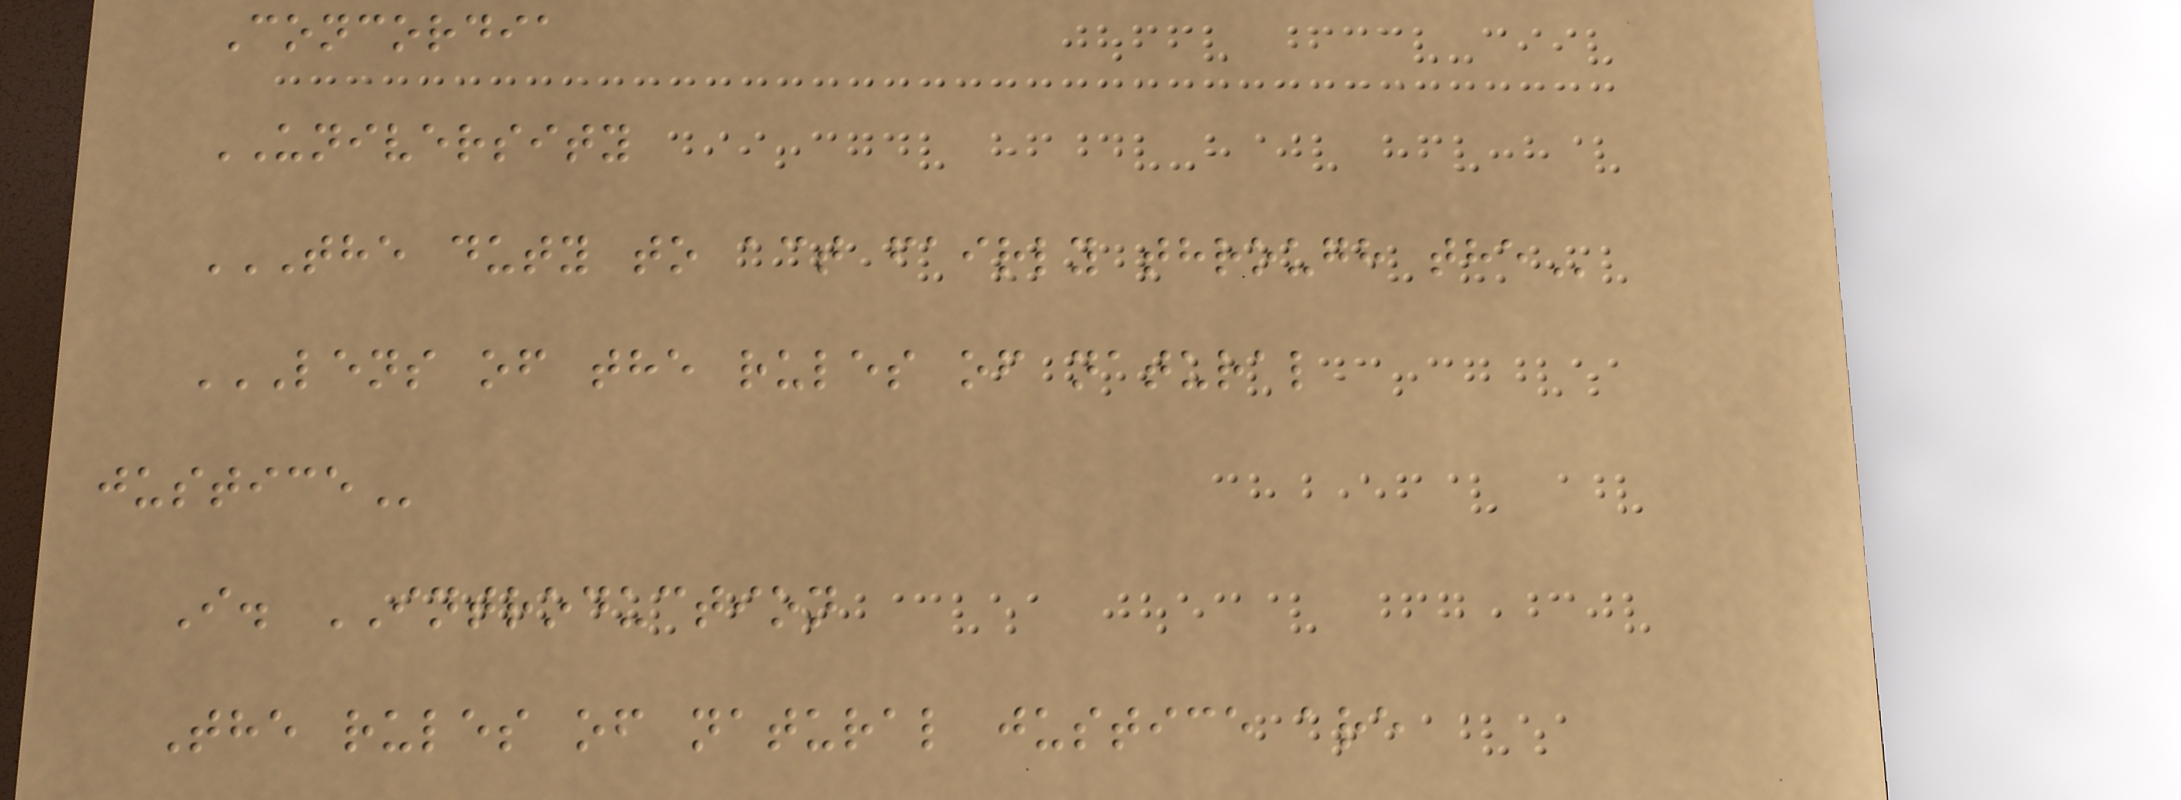Concordia
UNIVERSITY
THE DUTY TO ACT FAIRLY THROUGH THE
LENS OF THE RULES OF NATURAL
JUSTICE
I. INTRODUCTION
The rules of natural justice are
